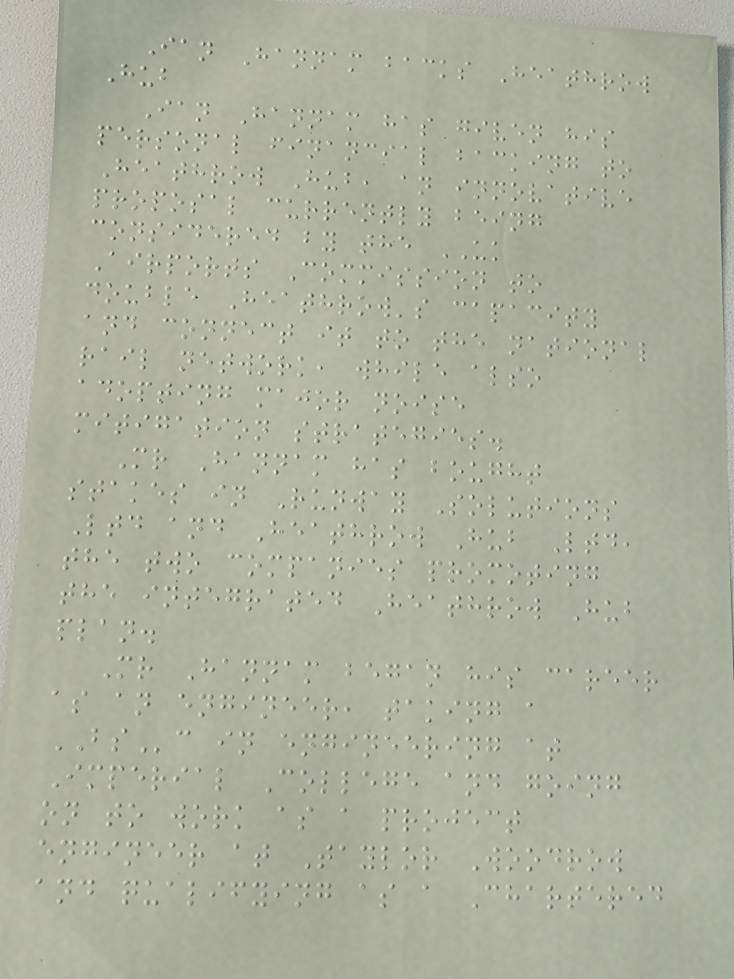Ian Hannam backs Heathrow
Hub
Ian Hannam has given his
personal financial backing to
Heathrow Hub, an innovative
proposal currently being
considered by the UK
Airports Commission to
double Heathrow's capacity
and connect it to the national
rail network, while also
adopting major noise
mitigation strategies.
Mr Hannam has bought
stakes in Runway Solutions
Ltd and Heathrow Hub Ltd,
the two companies promoting
the integrated Heathrow Hub
plan.
Mr Hannam began his career
as an engineer, taking a
BSc in engineering at
Imperial College and going
on to work as a project
engineer at Taylor Woodrow
and qualifying as a Chartered
